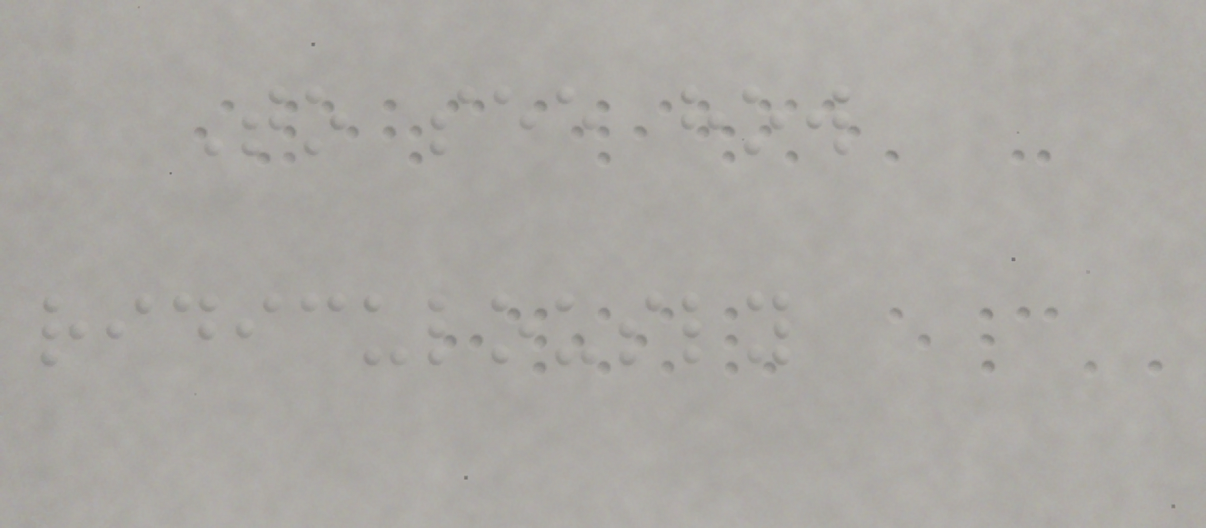To see how
ridiculously
